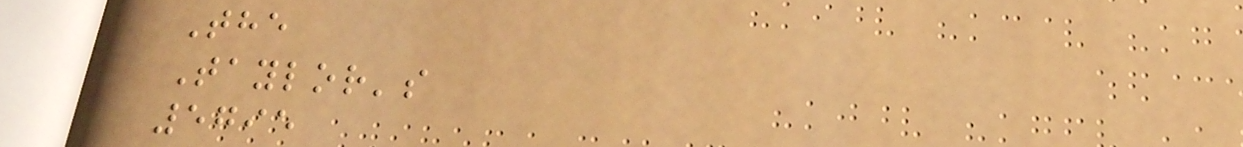The
Taylor's
5795
